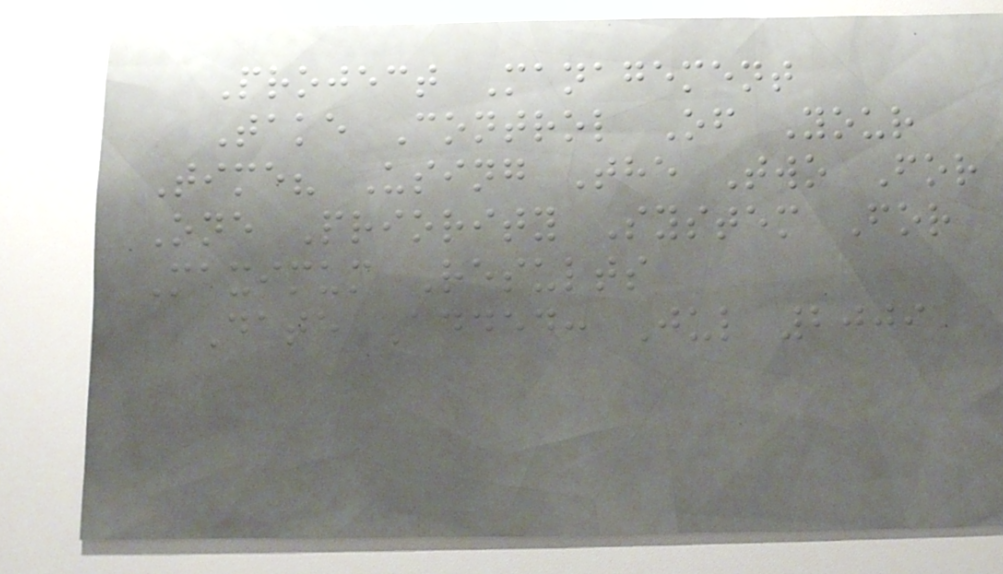Project Management
Take Control Of Your
Time? Using The Two For
One Priority System For
Maximum Results
Date Added: Jul 2009
